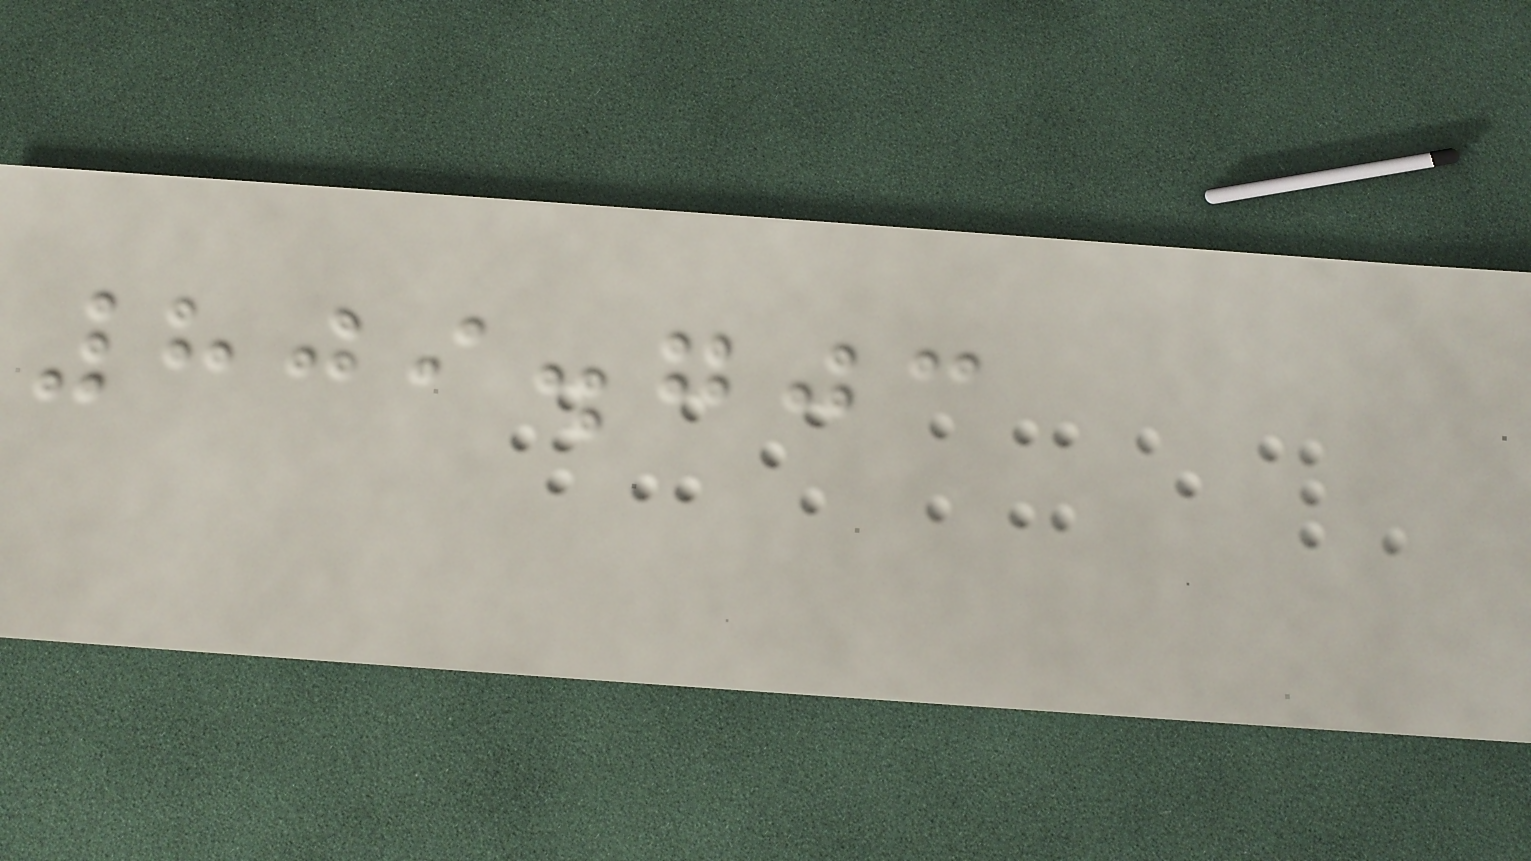809.703
